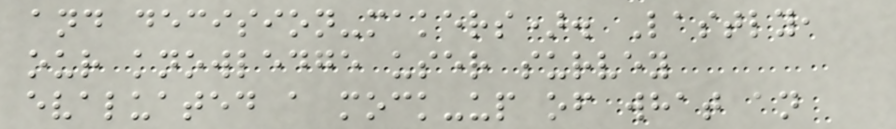and decision-makers). Lastly,
our knowledge user survey
evaluated a mock-up of what an
